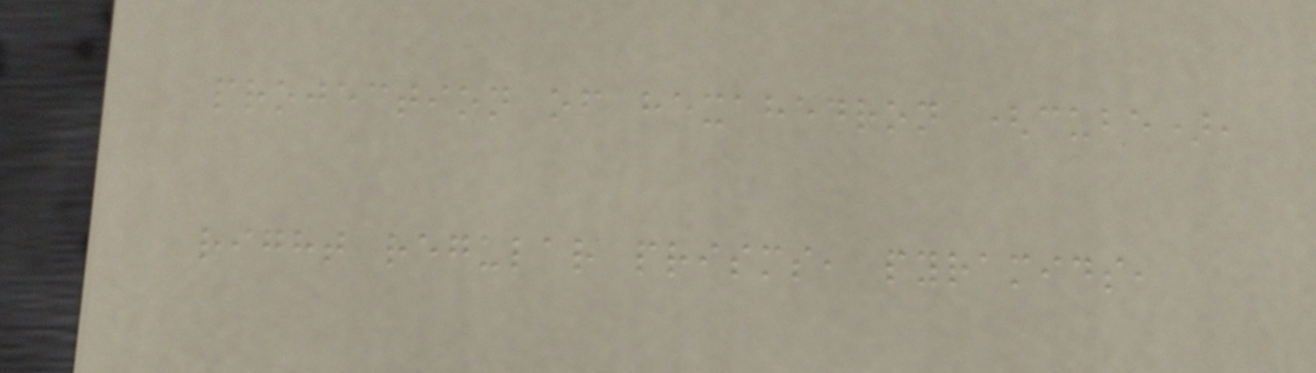projection of hexahedron (cube),
right regular prisms, pyramids,
